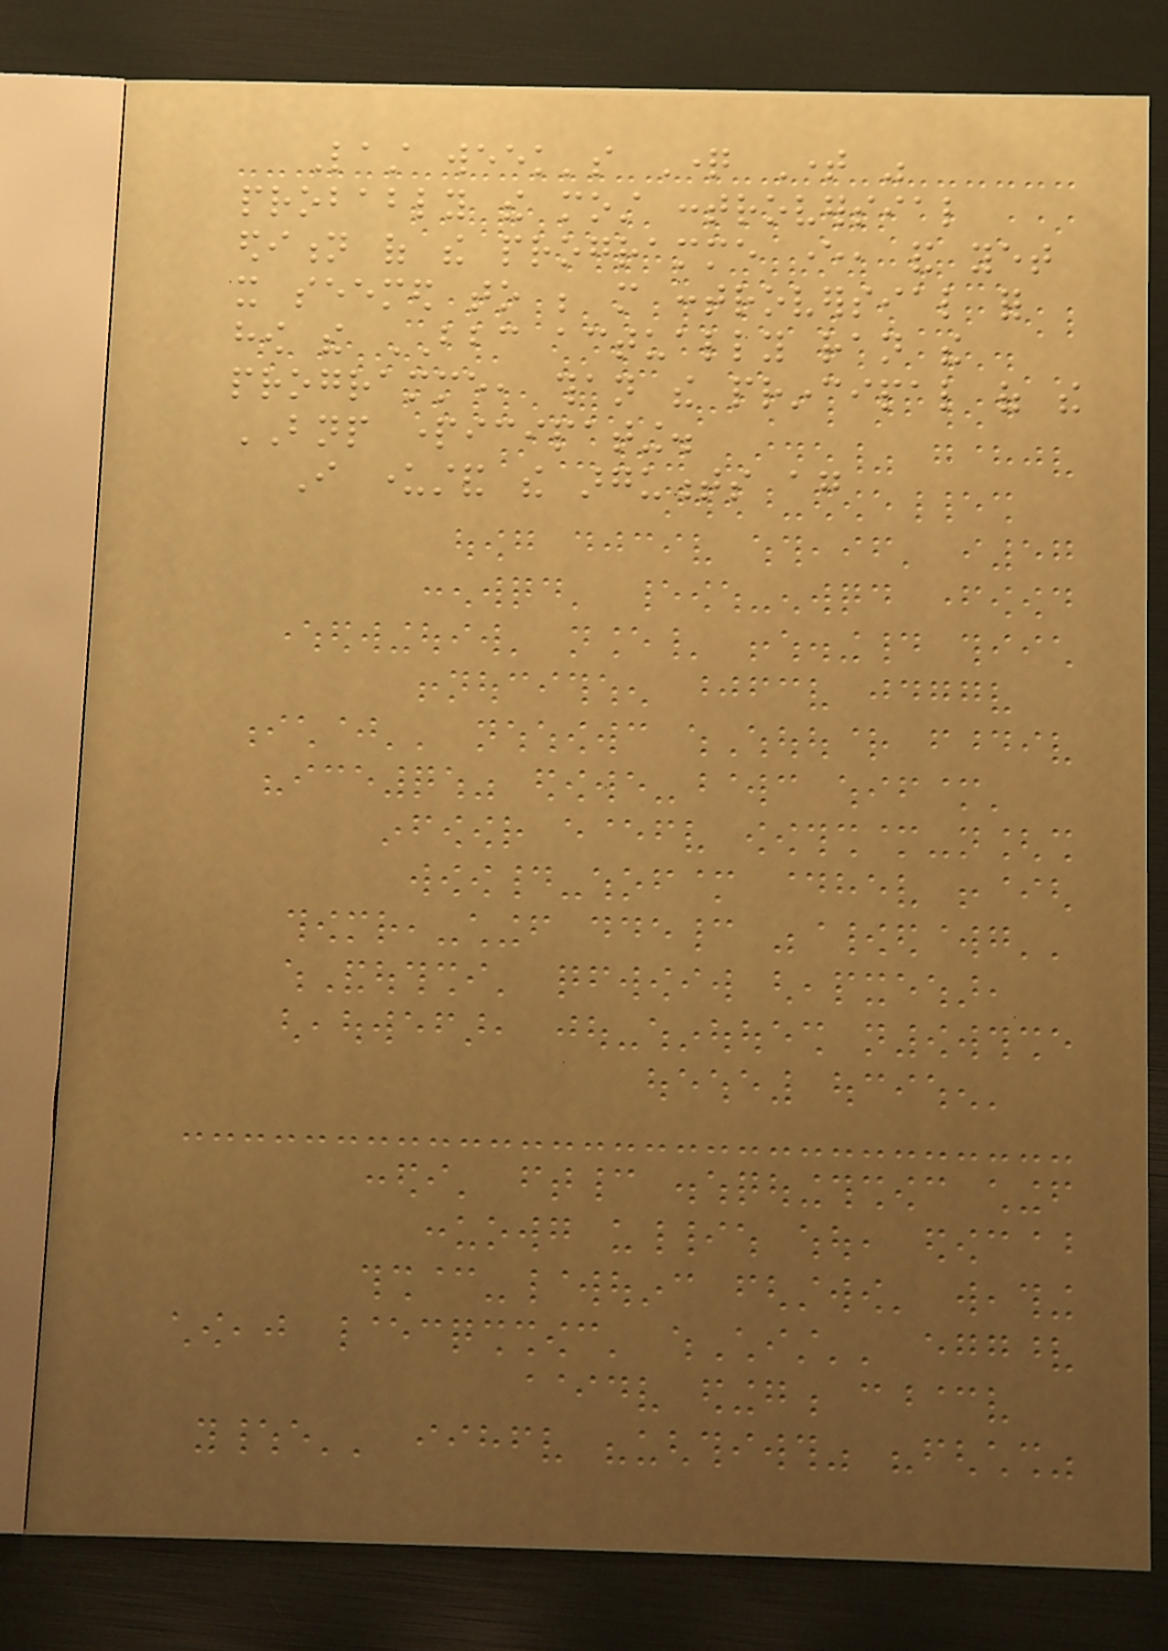Last week's Question Time was
probably the most controversial
edition of the programme ever, and yet
it seemed to be more controversial for
how the BBC actually ran the
programme, than the principal of the
BNP participating.
I understand the arguments again
